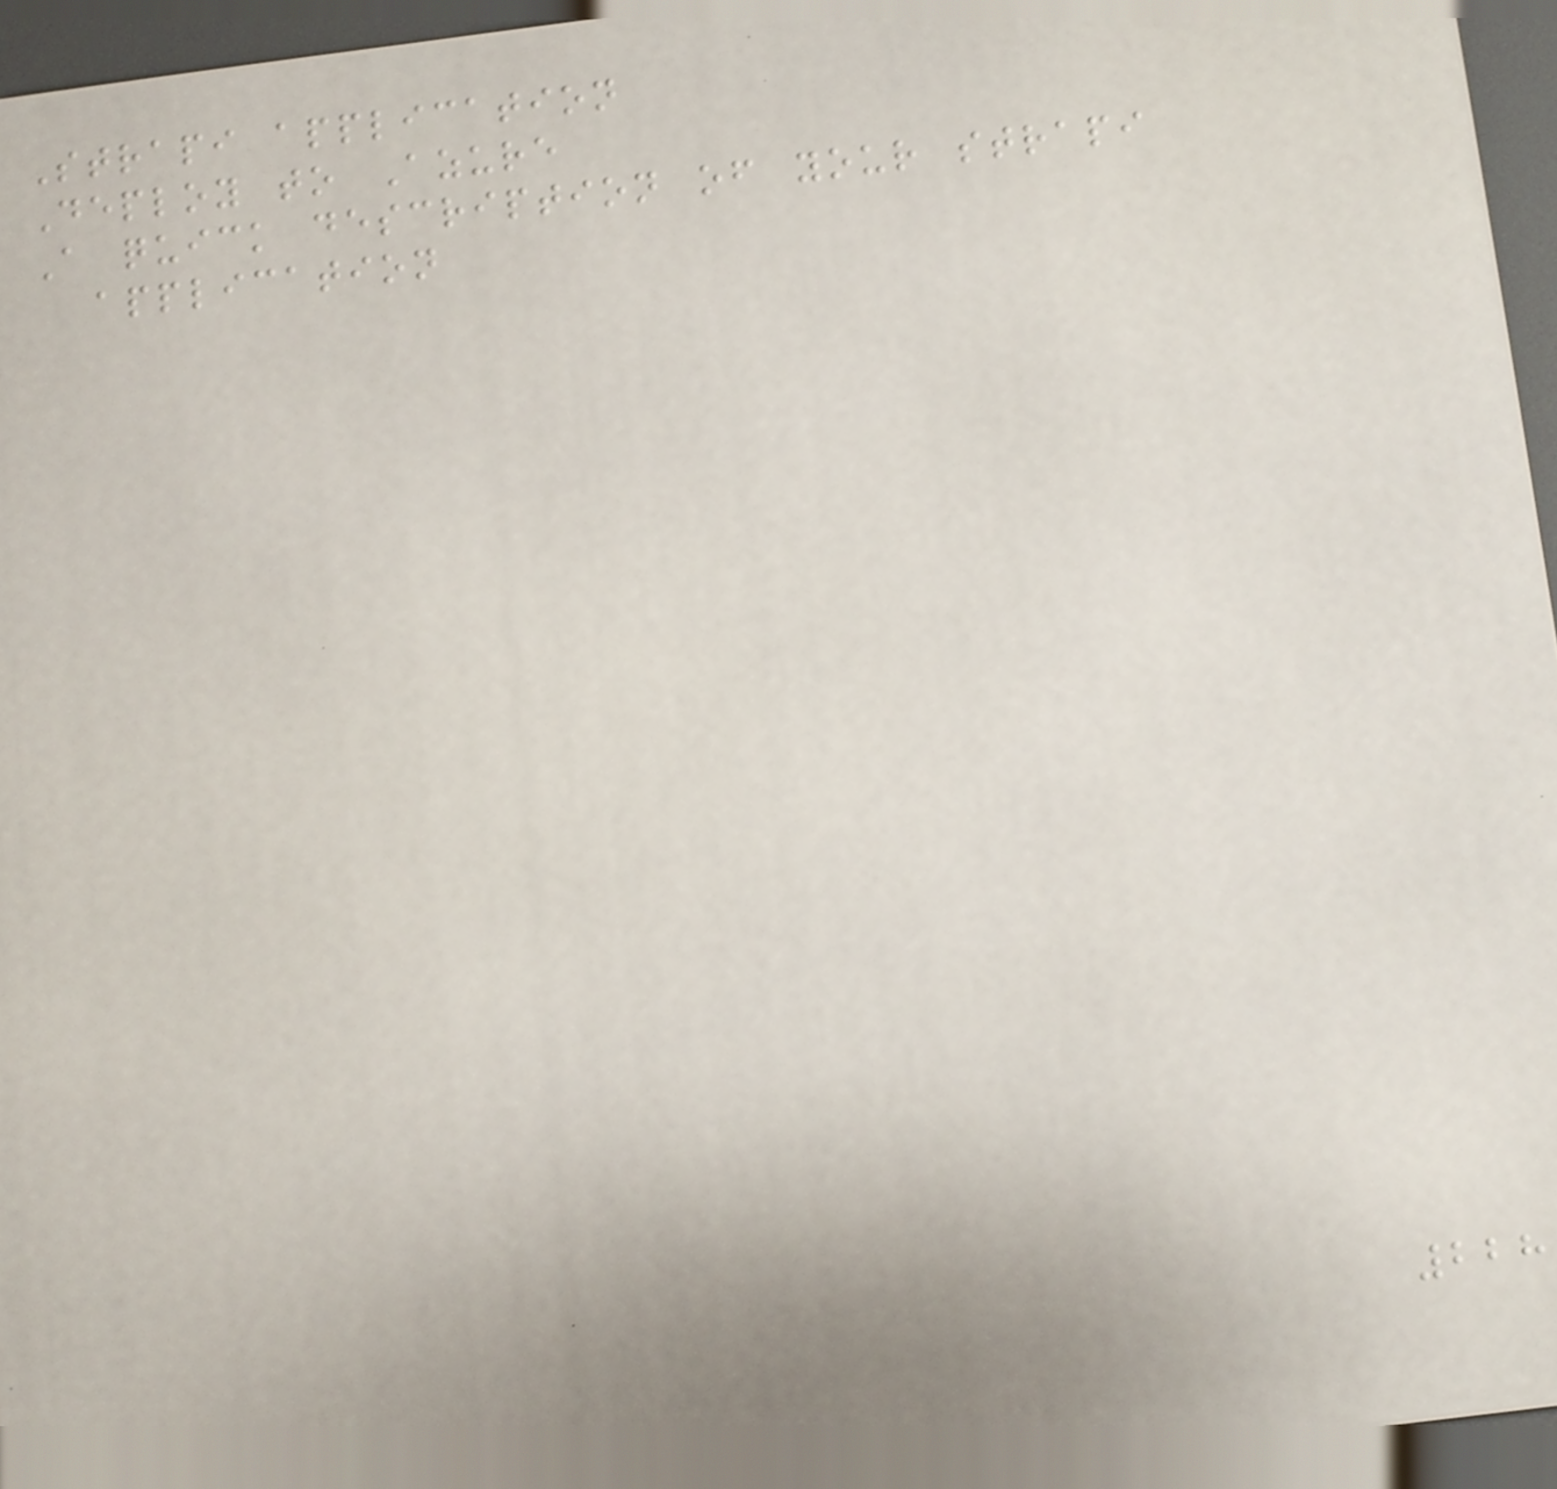Strapi application
Deploy to Azure
A quick description of your strapi
application
228
